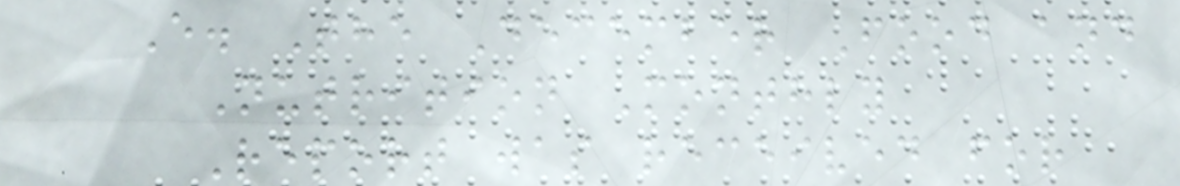E. The December Food and
Nutrition Monthly
Report was received for
